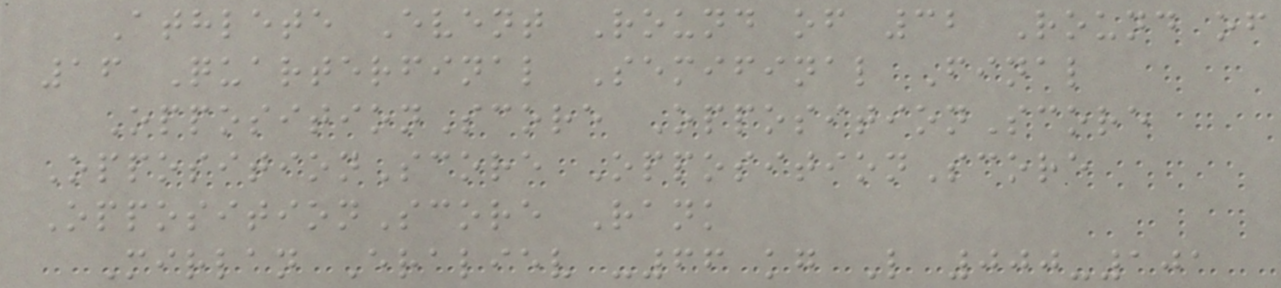Athlete Event Round of 32 Round of
16 Quarterfinal Semifinal Final
OppositionScore OppositionScore
OppositionScore OppositionScore
OppositionScore Rank
Mirlan Eraliev -66 kg L 000-101
